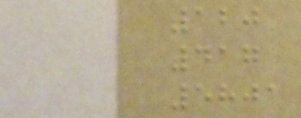120
417
5801
